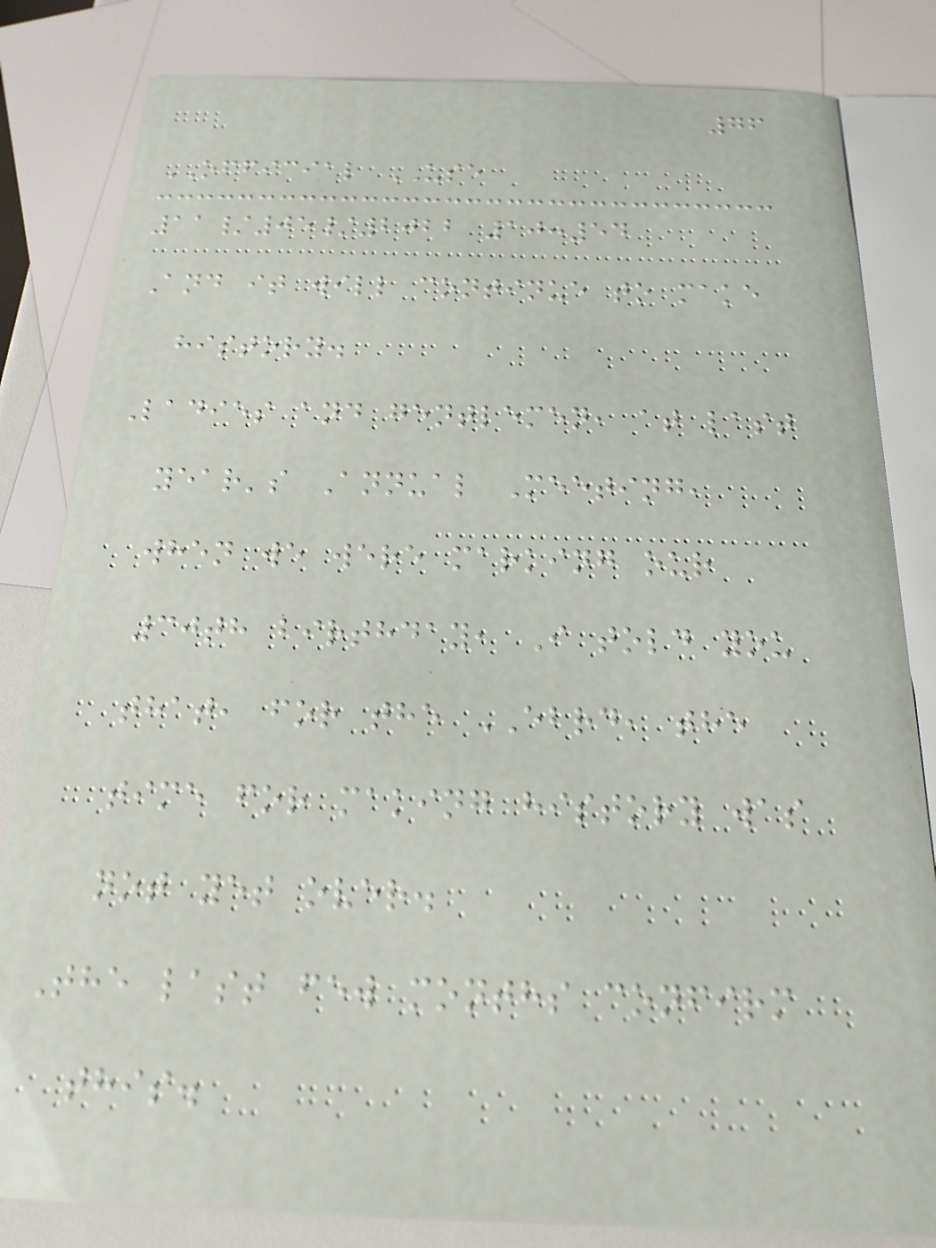76
OFFICIAL USE
11/05/2022 10:54
And it will continue to make
history.
Ladies and gentlemen, at last
year's Annual Meeting,
when we were marking our
30th birthday, I told you
that, for the EBRD, the
time for making history was
not yet over.
The last few months confirm
this.
